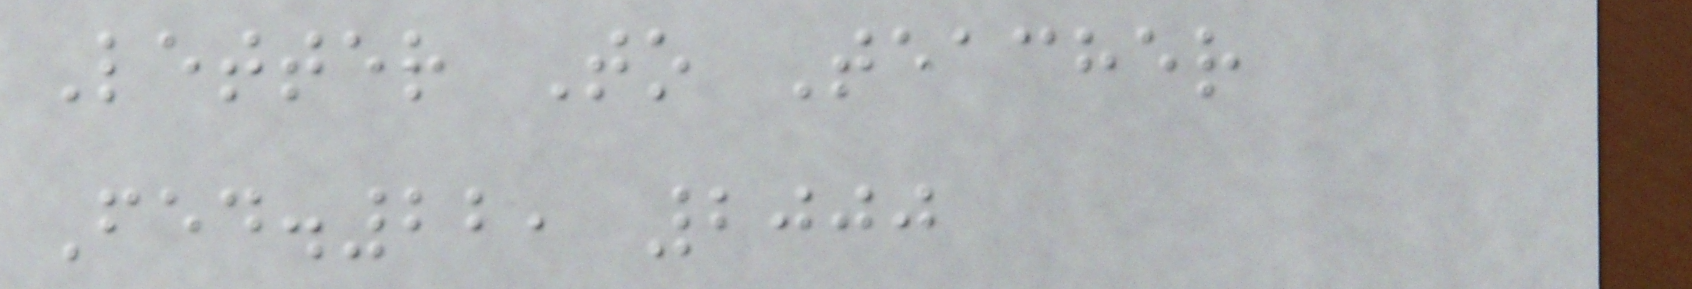Letter To Teacher
Fed.22, 2000
